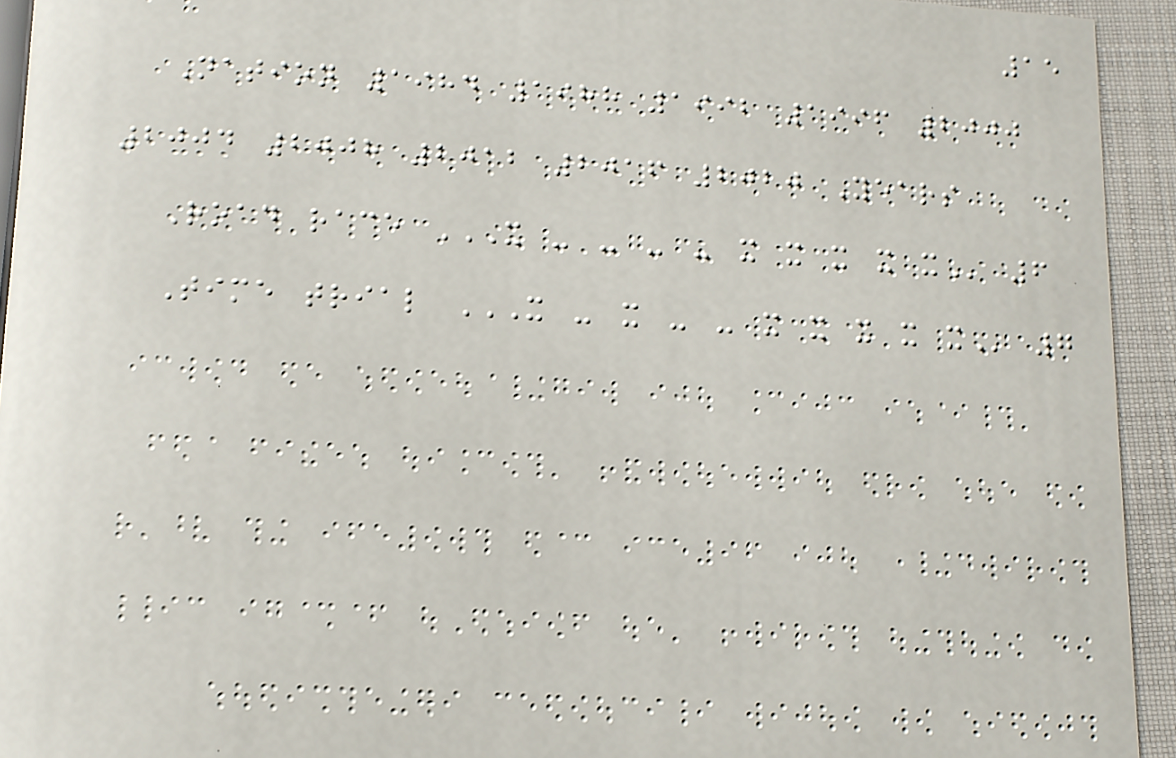15
Nation 1984 1988 1992 1996 2000
2004 2008 2012 2016 2020 Years
Road race X - - - - X X X X X 6
Time trial X - X - - X X X X X 7
